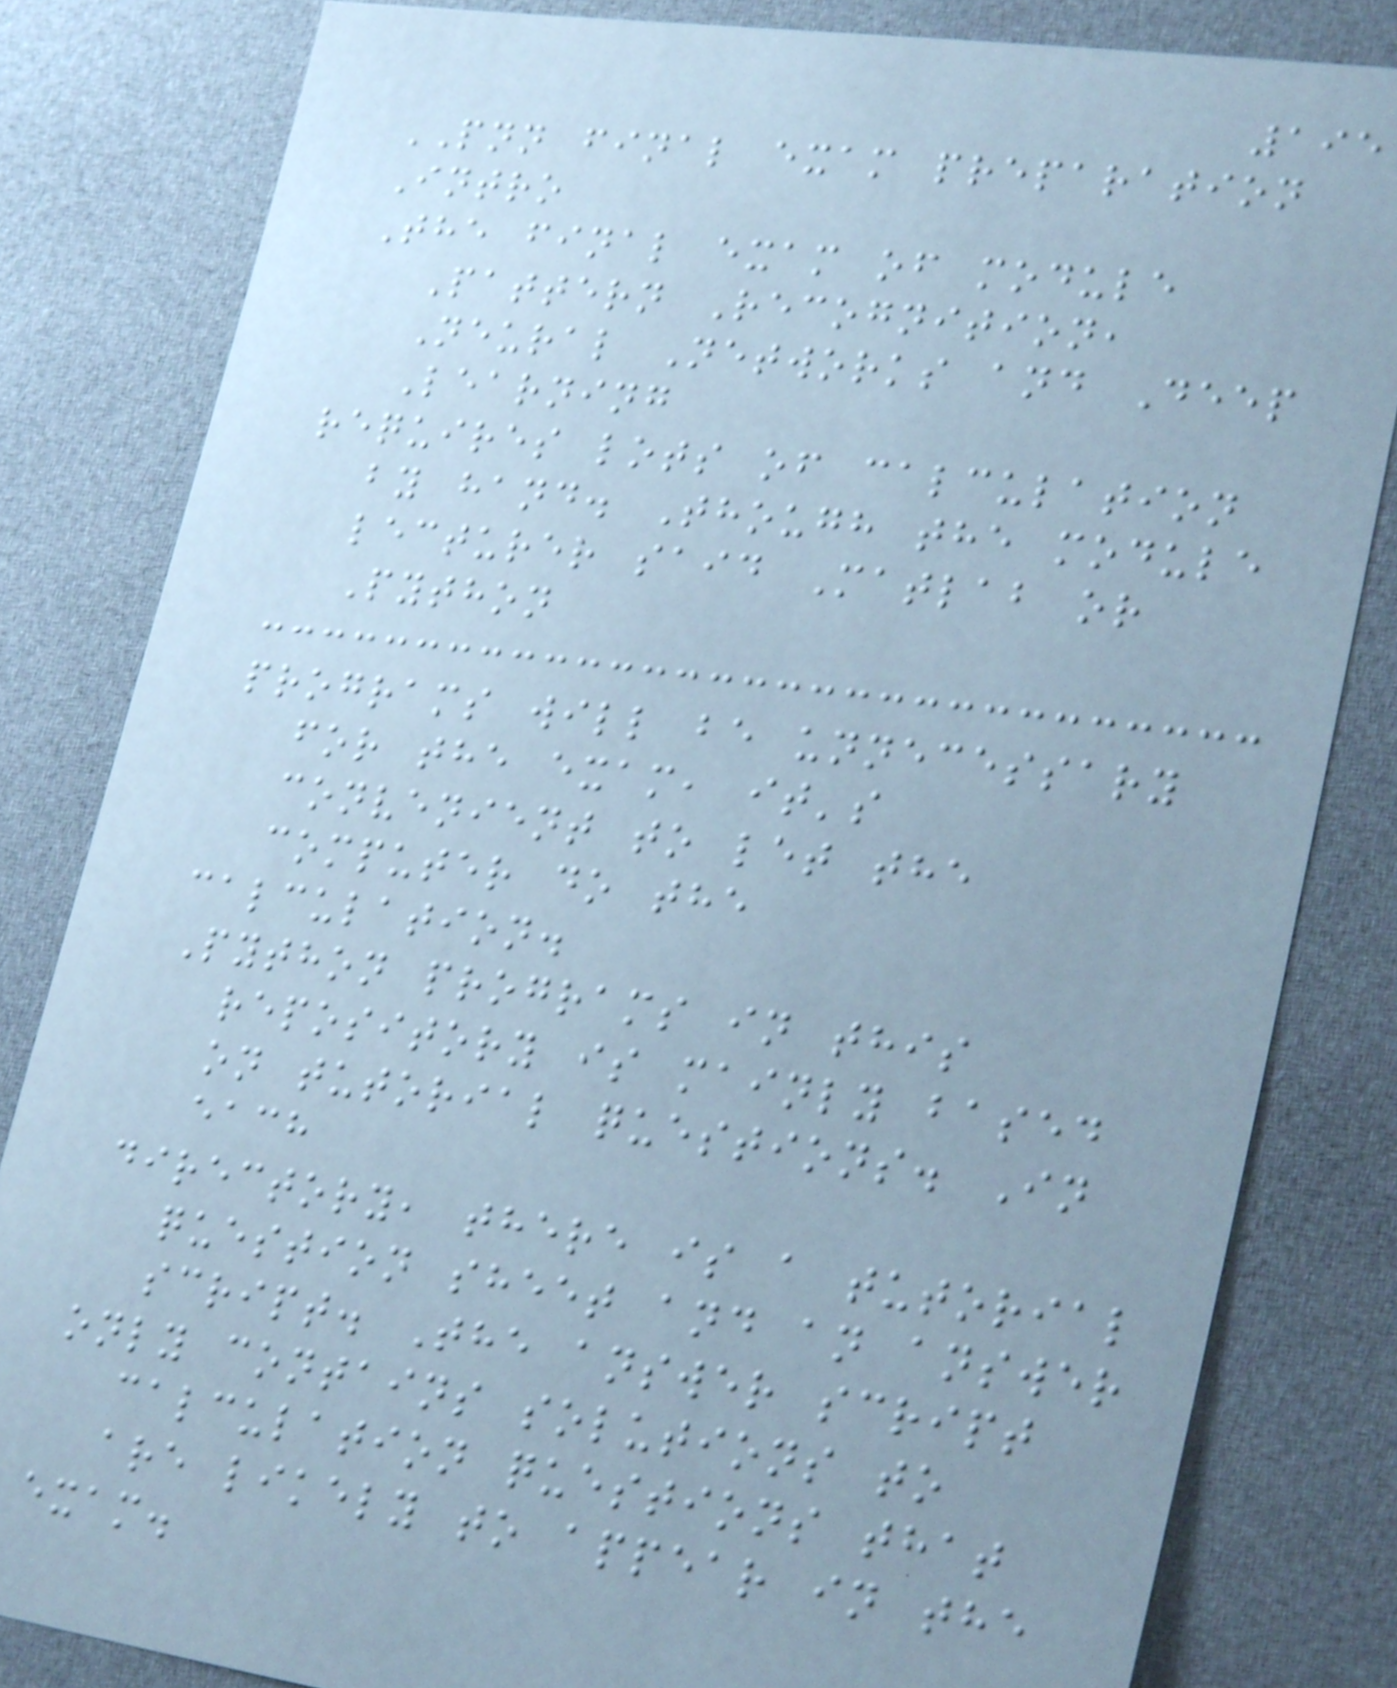195
PNN final exam preparation
Intro
The final exam of module
Pattern Recognition,
Neural Networks and Deep
Learning
requires lots of calculation
by hand. Though the module
lecturer said Matlab or
Python
programs will be unnecessary
for the exam, it's
convenient to let the
computer do the
calculation.
Python programs in this
repository is mainly based
on tutorial questions. In
each
directory, there is a tutorial
question sheet and an answer
script. The answer script
only contains solutions to
calculation questions that
are likely to appear in the
exam.
